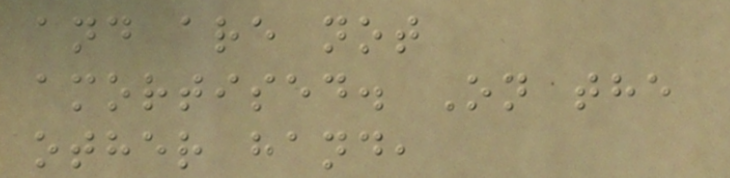and are not
amortised. On the
other hand,
